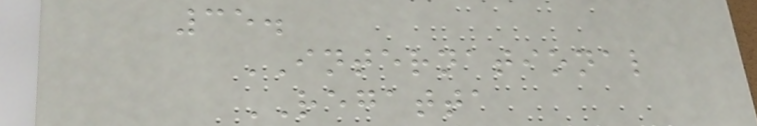35.
INTERNATIONAL
REGATTA
